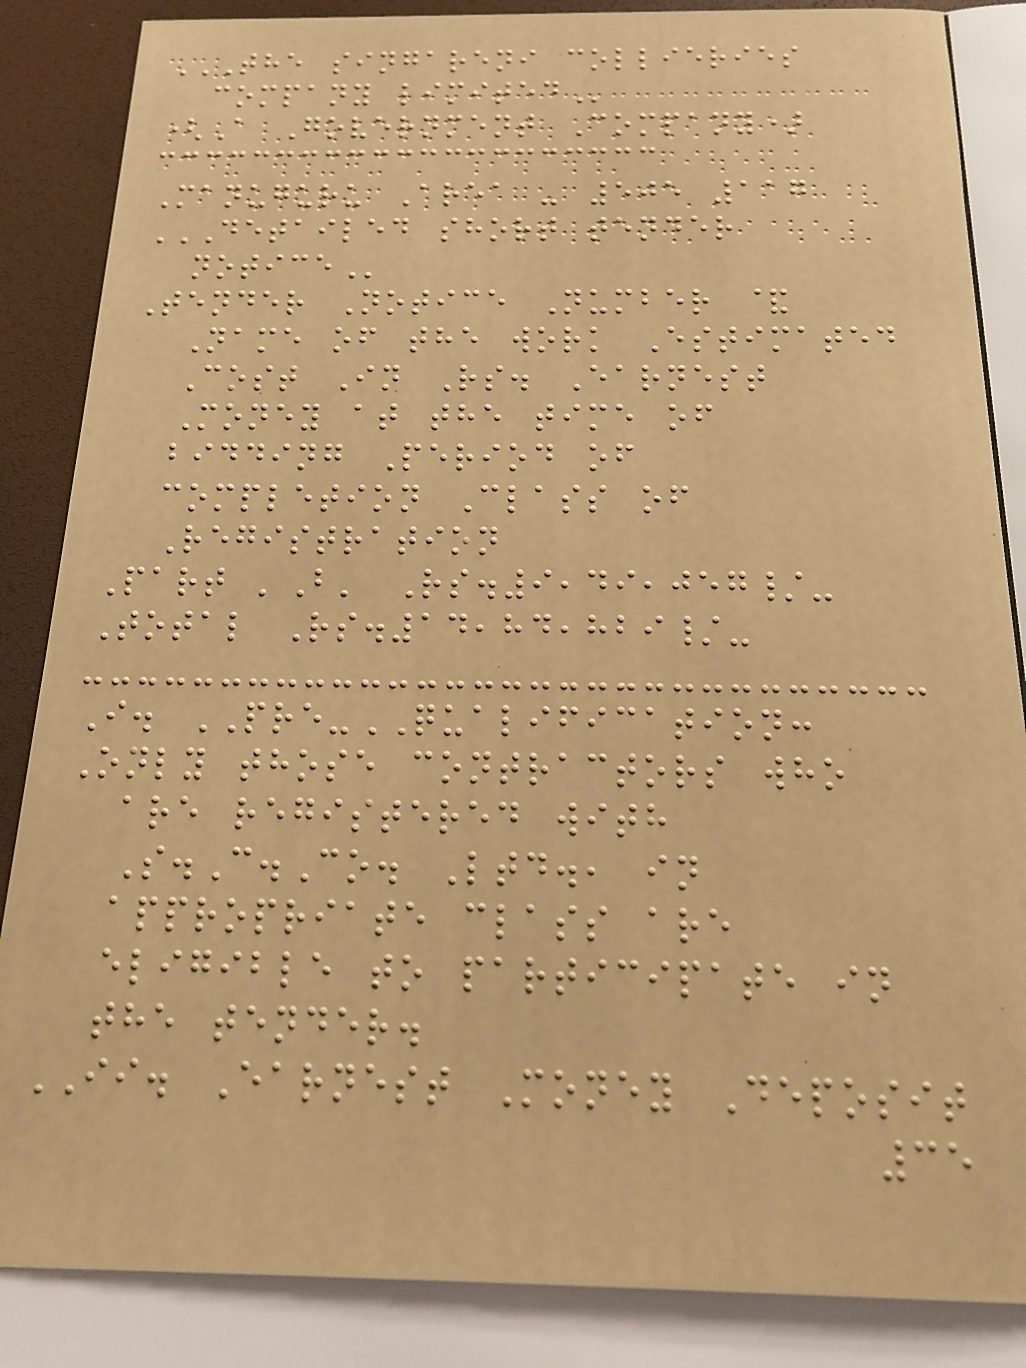THE SINGARENI COLLIERIES
COMPANY LIMITED
(A Government Company)
Manuguru Area - 505 117
DETAILED SHORT TENDER
NOTICE
Tender Notice Number &
Name of the work Estimated
Cost In Rs. Earnest
Money at the time of
bidding Period of
completion Class of
Registration
Part 'B' Rs.9,49,057/-
Total Rs.14,84,829/-
I. PRE-QUALIFICATION:
Only those contractors who
are registered with
S.C.Co. Ltd., in
appropriate class are
eligible to participate in
the tender.
II. Earnest Money Deposit
35
